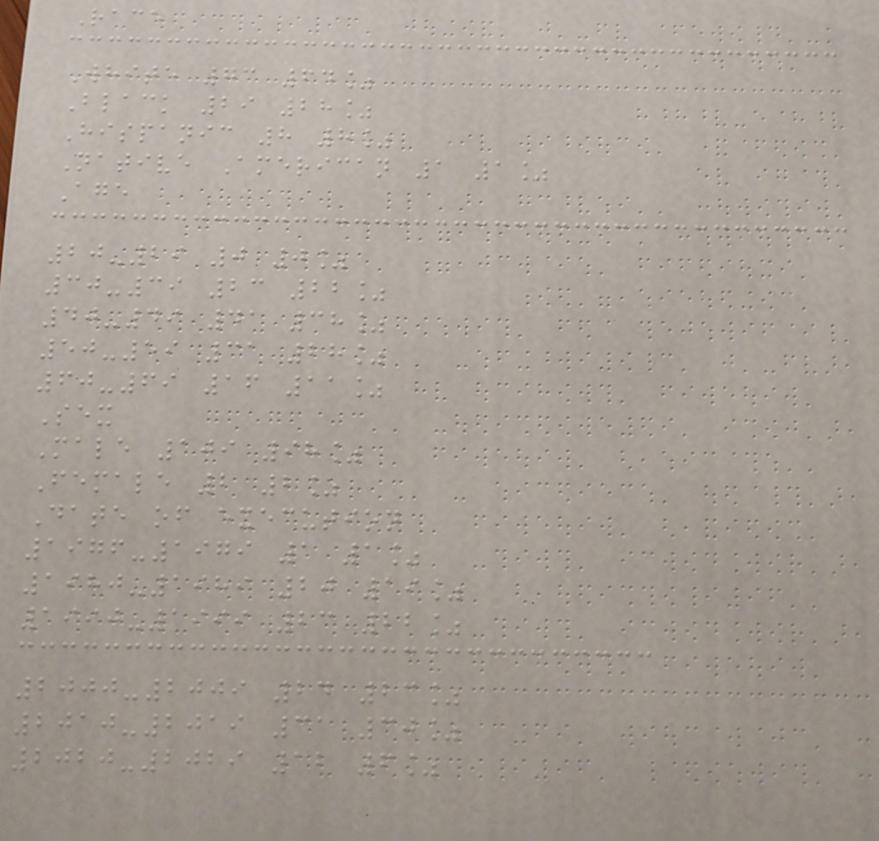Race
White 73 64%
Black 29 28%
Hispanic 8 8%
Native American 1 1%
Age
20-29 0 0%
30-39 23 22%
40-49 41 38%
50-59 31 28%
60-69 16 11%
Sex
Male 109 98%
Female 2 2%
Date of execution
1976-1979 1 1%
1980-1989 20 19%
1990-1999 23 22%
2000-2009 24 23%
2010-2019 31 30%
2020-2029 12 6%
